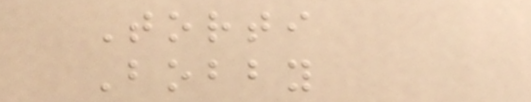Torti
Bobby
